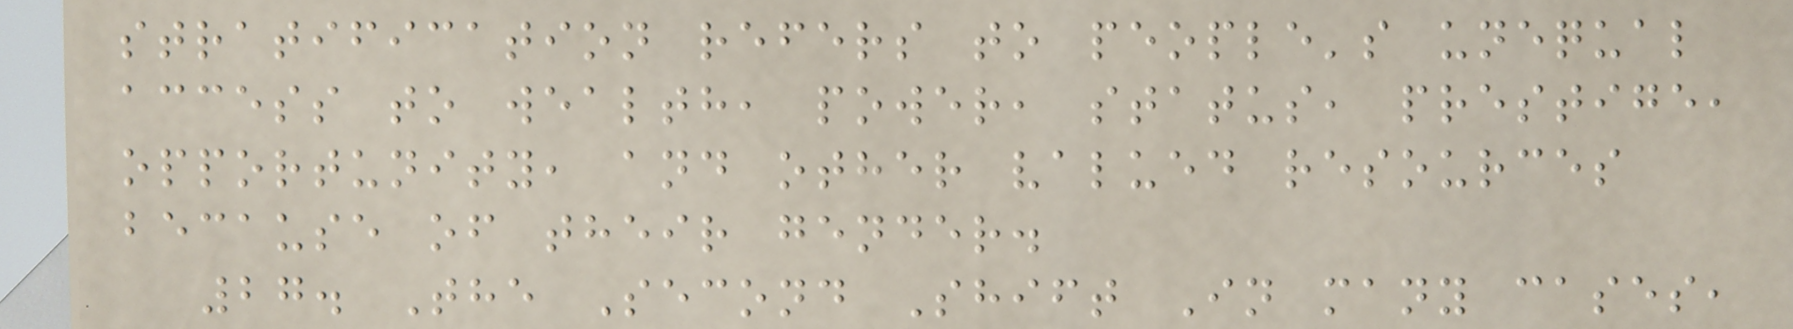stratification refers to people's unequal
access to wealth, power, status, prestige,
opportunity, and other valued resources
because of their gender.
27. The Second Shift In many cases,
